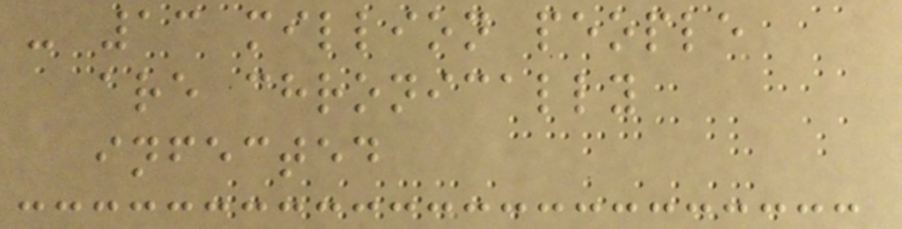- 13 million people
are chronically
infected
